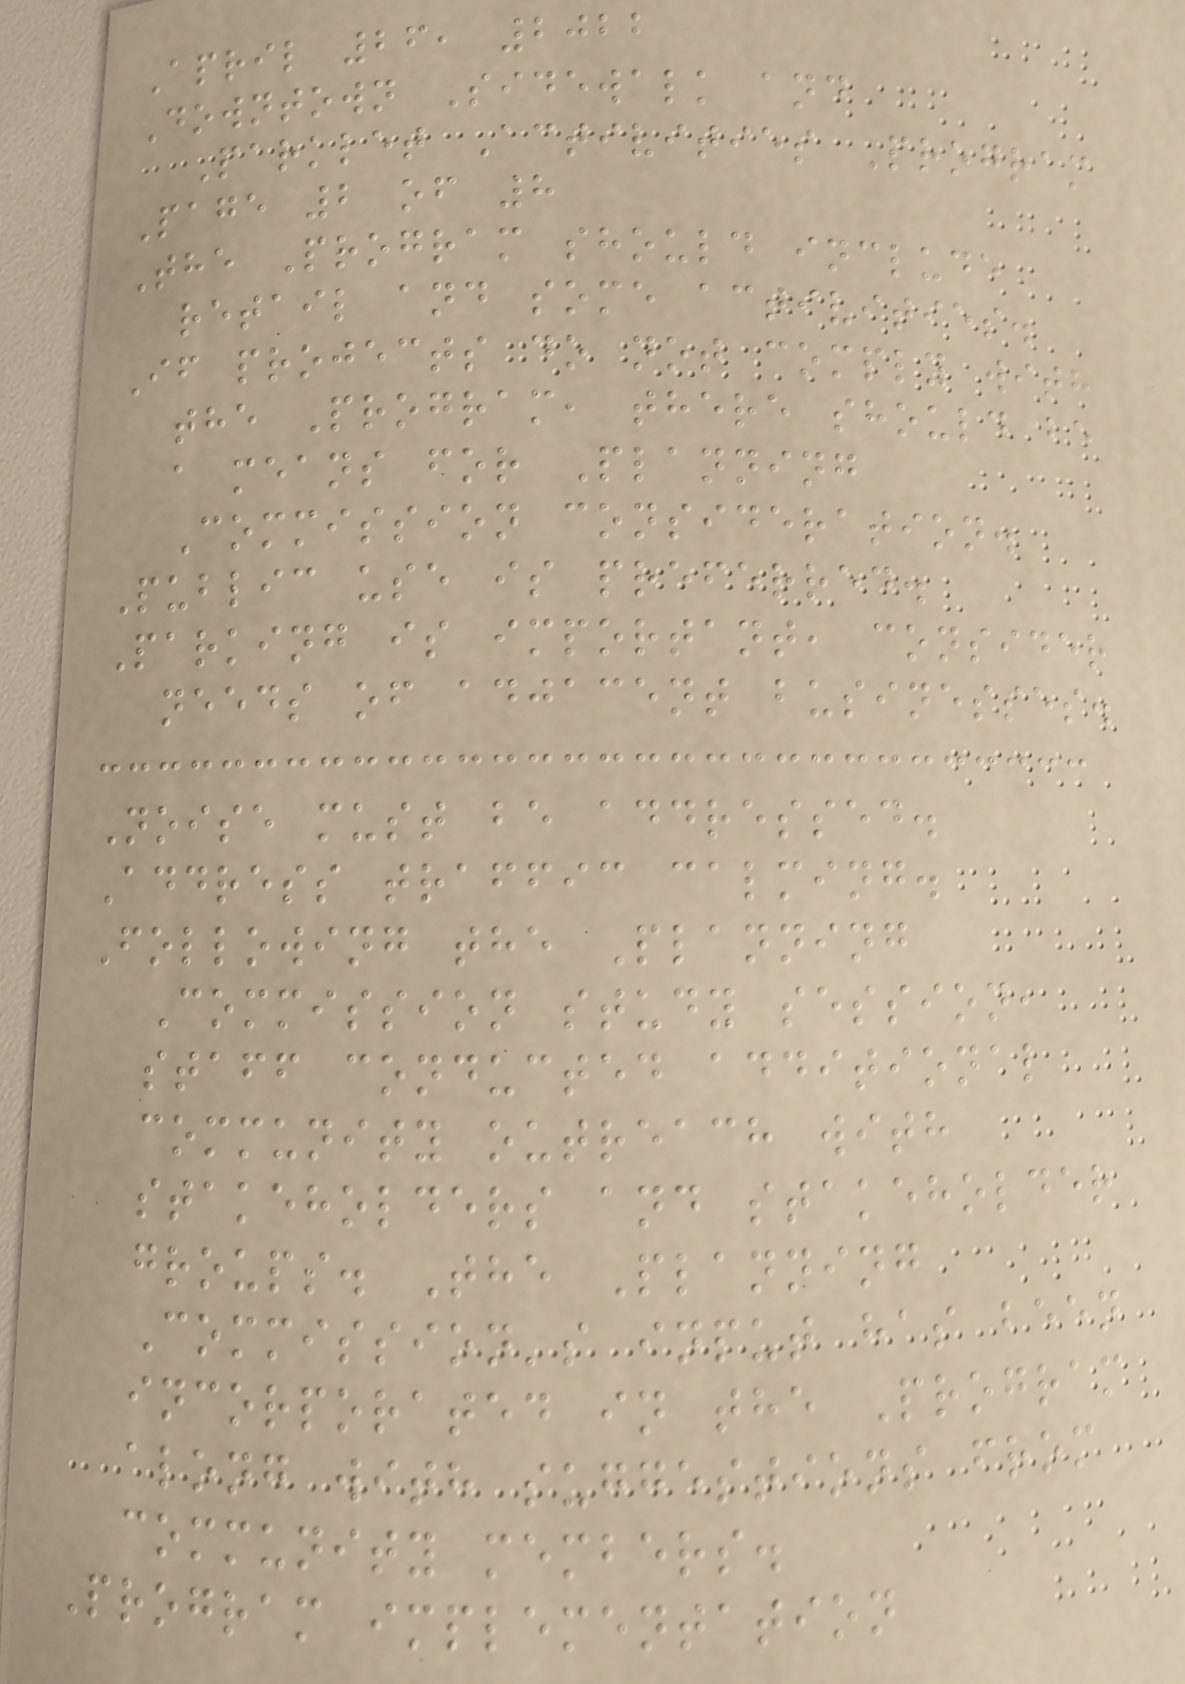April 26, 2022
Downtown Sidewalk and
Parklet Activities Program
Page 2 of 8
The Program should include
retail and some activities.
If projects do not comply with
the Program, there should be
a means for Planning
Commission consideration.
Public use is preferred.
Parking is important, consider
needs of adjacent businesses.
Noise must be addressed.
Address traffic calming.
Following the Planning
Commission study session,
staff conducted additional
community outreach with
stakeholders and stakeholder
groups. The Planning
Commission's input has been
incorporated in the Program
along with suggestions from
community members.
Program implementation
